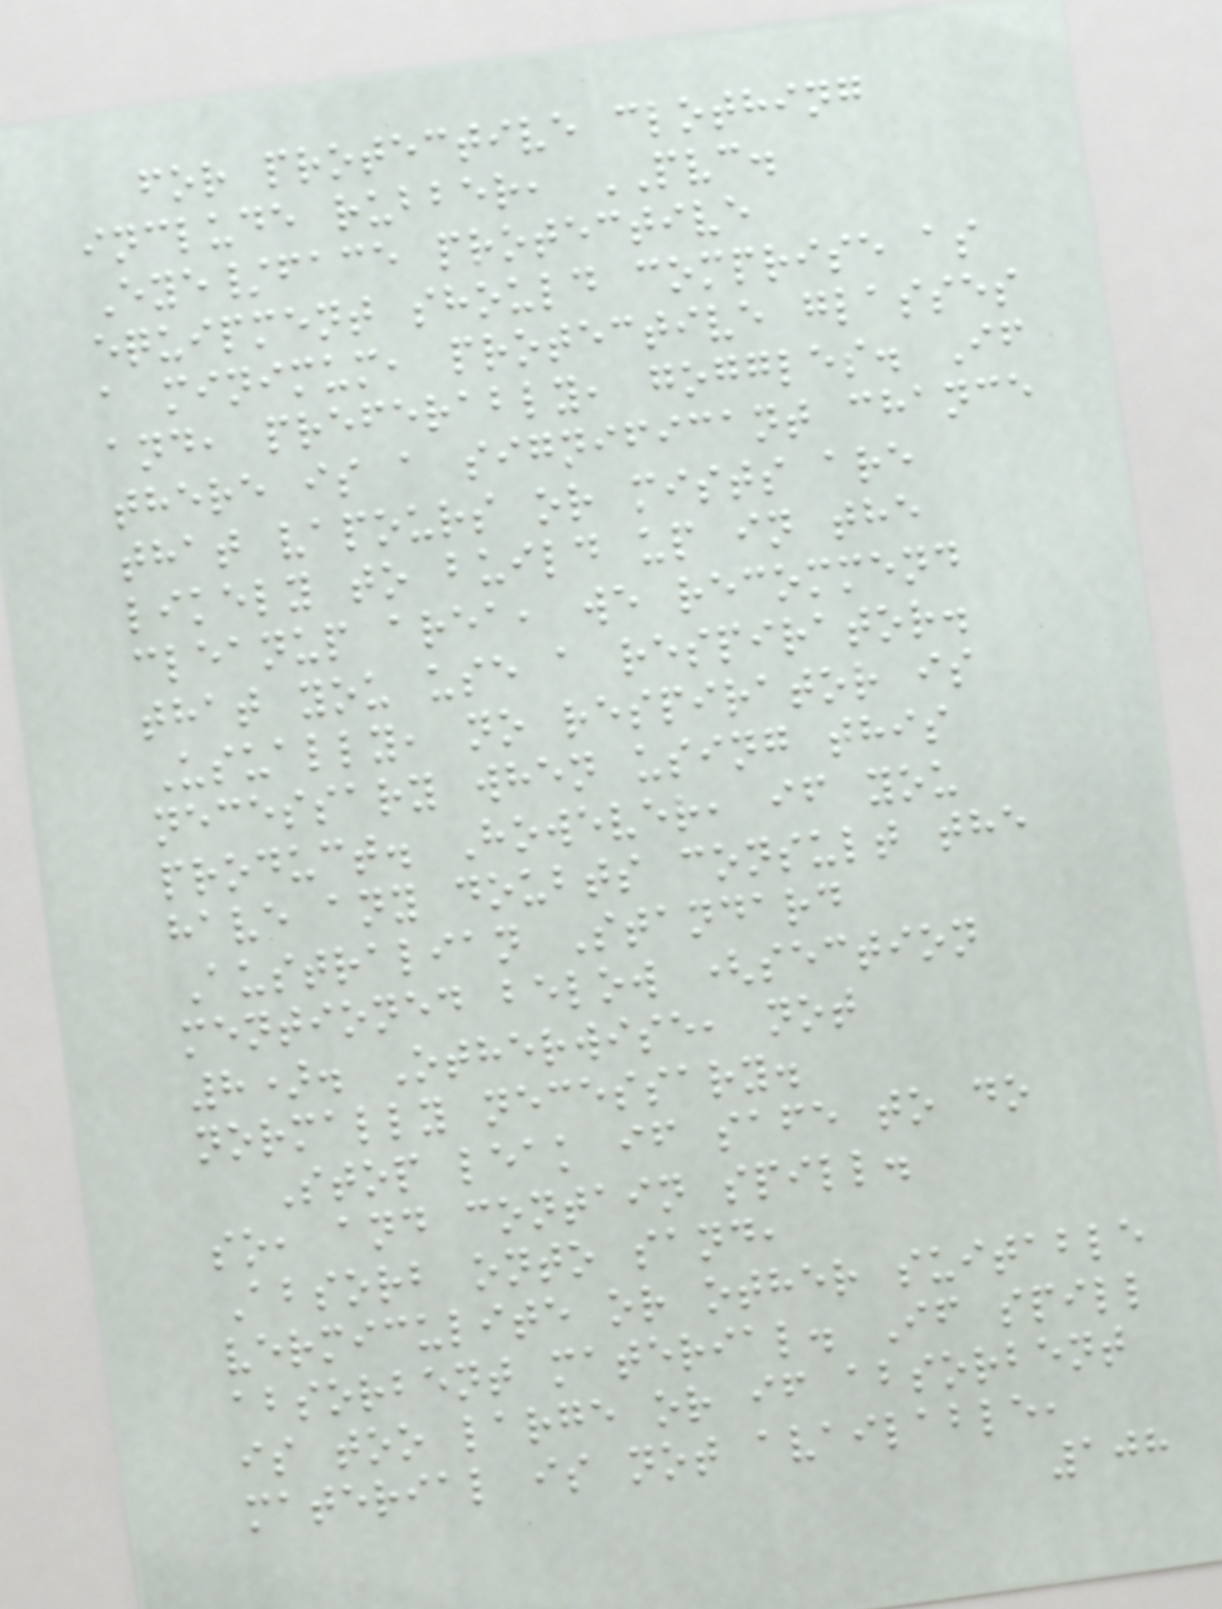for protective clothing
include rubber, PVC.
Eye/face protective
equipment should comprise as
a minimum, protective glasses
and, preferably, goggles. If
there is a significant chance
that vapours or mists are
likely to build up in the
cleanup area, we recommend
that you use a respirator.
Usually, no respirator is
necessary when using this
product. However, if you
have any doubts consult the
Australian Standard
mentioned below (section
8). Otherwise, not
normally necessary.
Stop leak if safe to do
so, and contain spill.
Absorb onto sand,
vermiculite or other suitable
absorbent material. If spill
is too large or if absorbent
material is not available,
108
